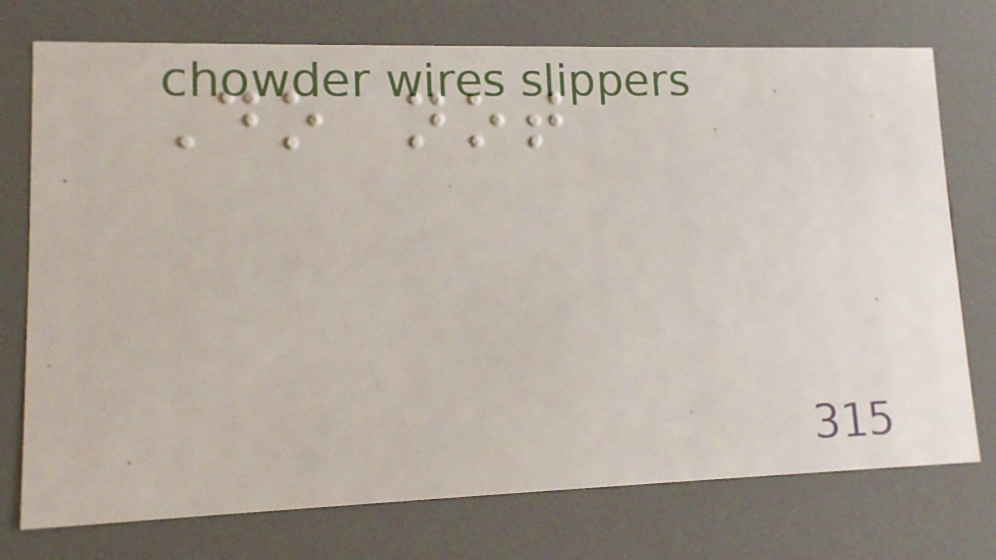Do not
